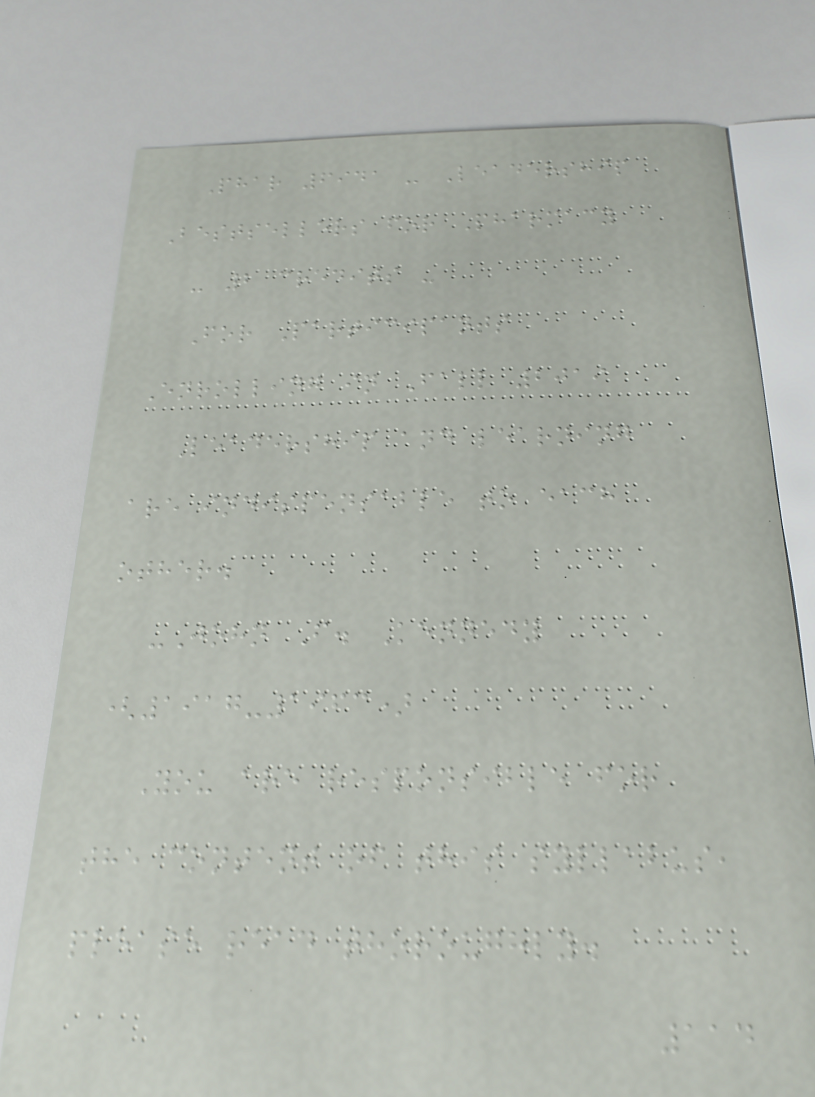Phar 6941 - Leadership
Bestsellers for Pharmacy
- 2 credits -
For Participants
Enrolling in Fall 2019
Leadership and learning
are indispensable to each
other.
-John F. Kennedy
(1917-1963)
You are responsible for
the content of this syllabus,
please read thoroughly.
114
